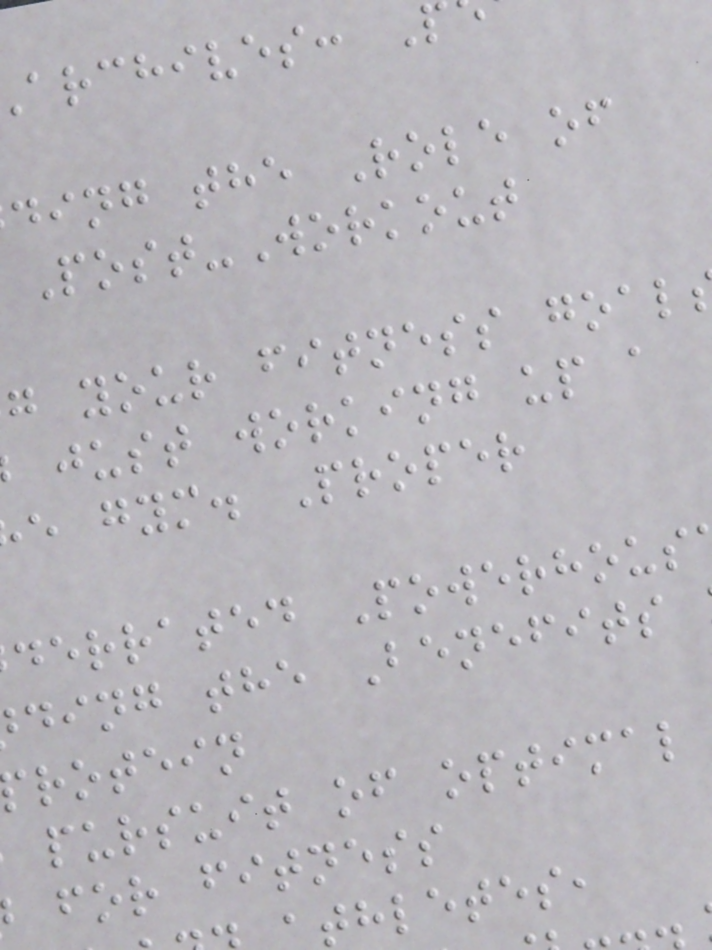archives:
ding the Role of
Post-Workout
g your fitness goal
just working up a
e gym. Proper
derrated Powerhous
ding the Benefits
rotein
pursuit of optimal
for fitness
thletes,
